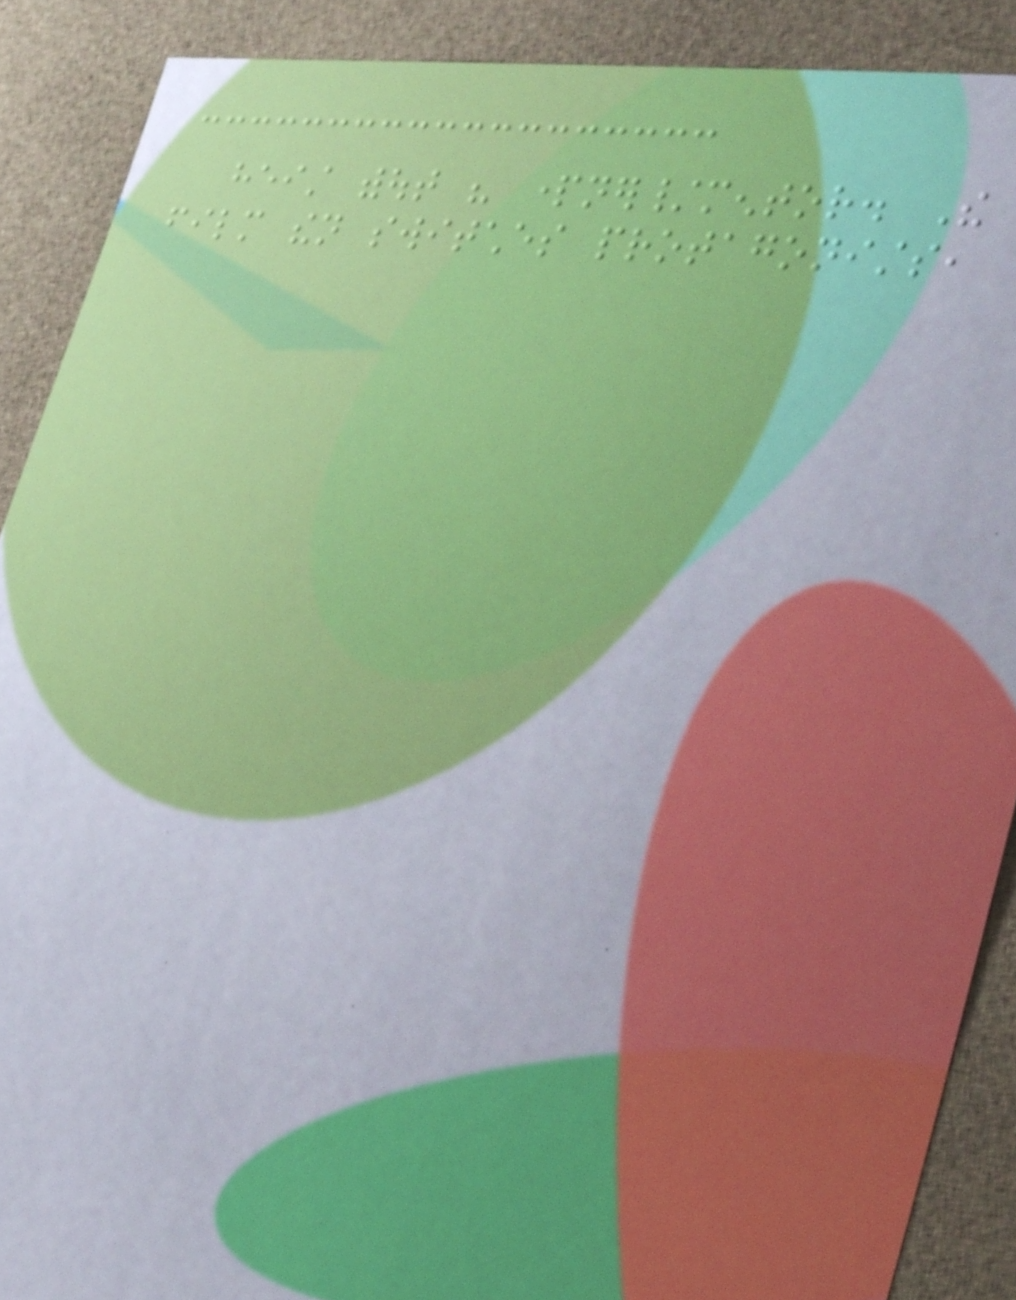heist without his partner/mentor. The
film then switches protagonists,
